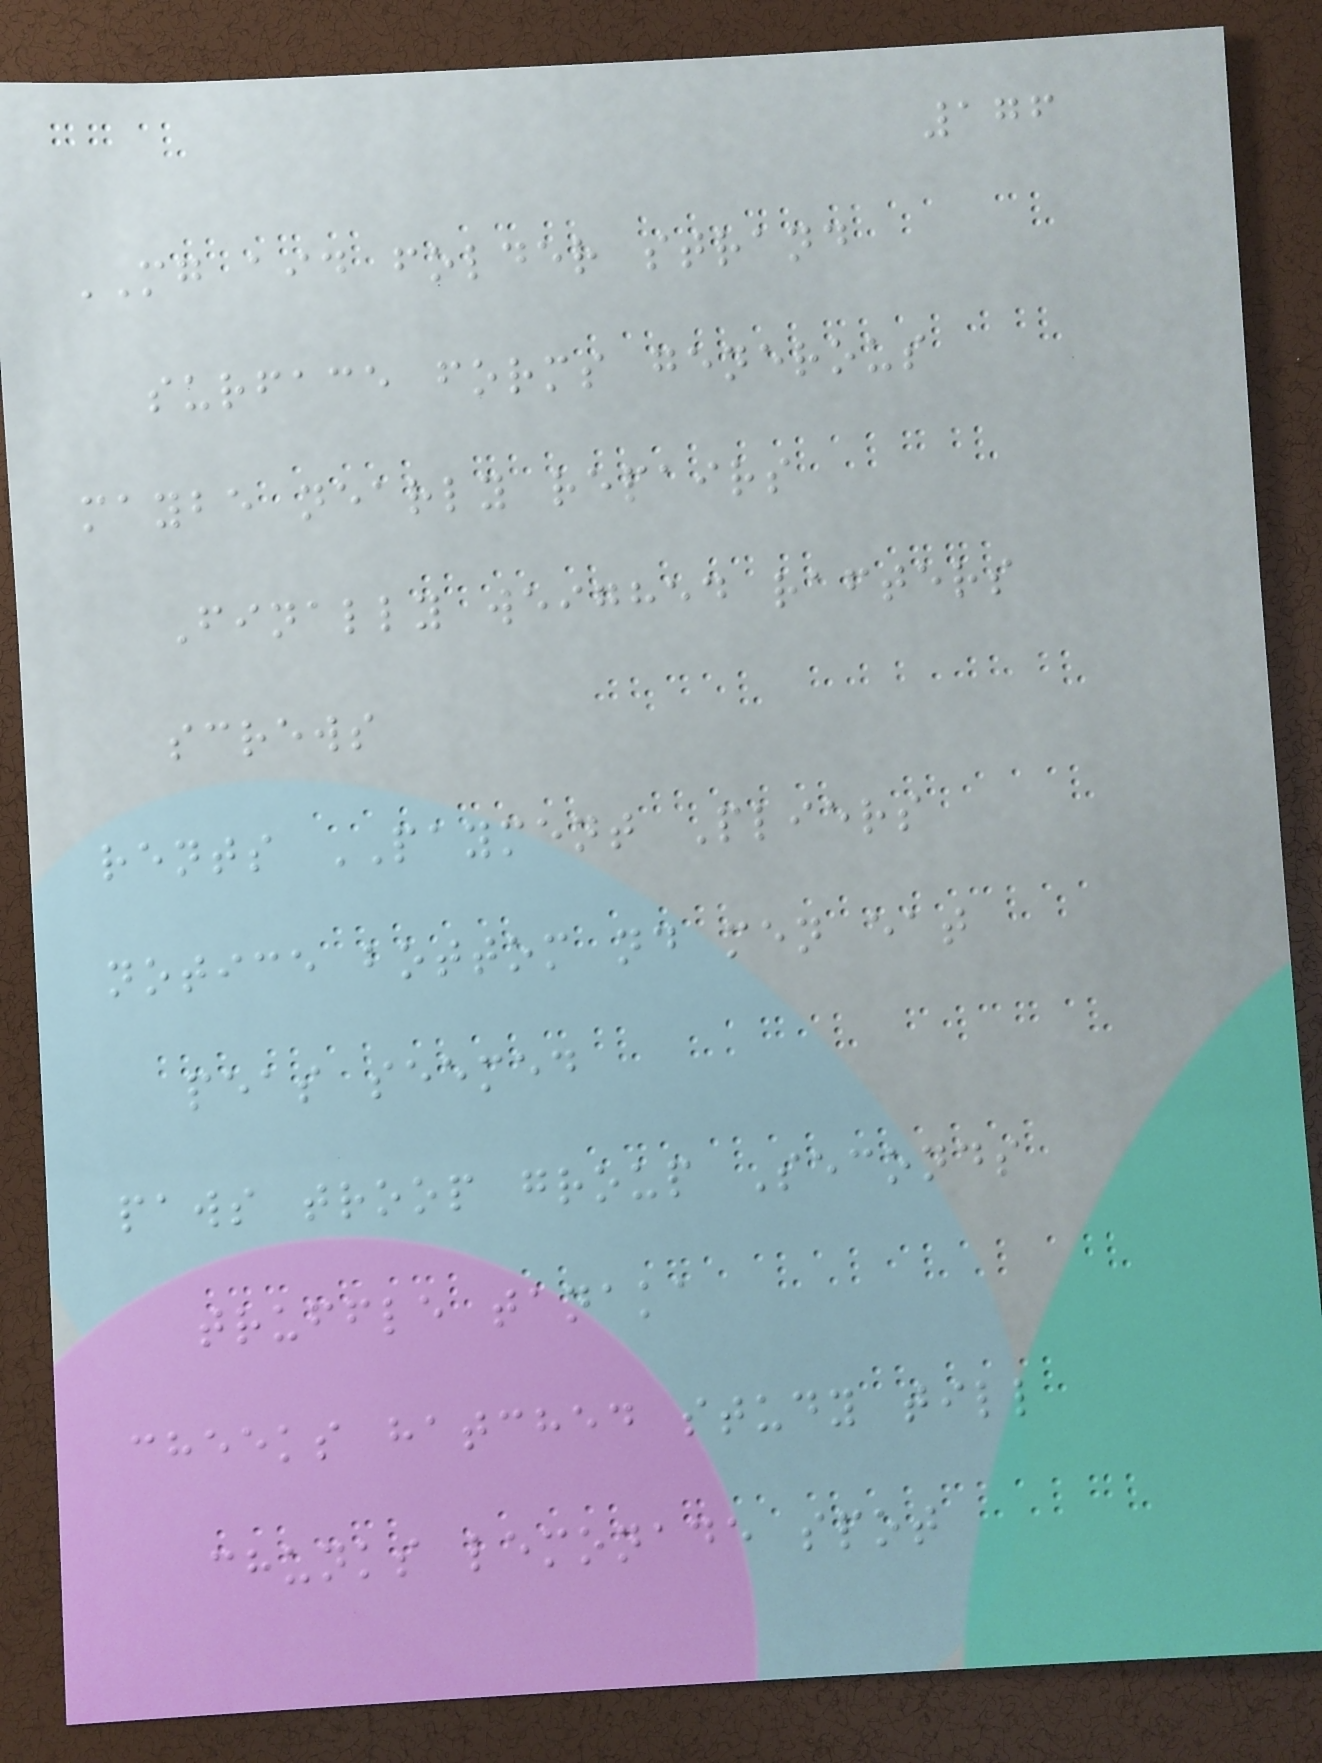176
MG aid folder strand
surface forms generous
maybe nearly repairs
Finally weighed rafters
screws
rents PAYMENT Pliers
notice bottom nd men eat
peas seemed
paws troop group Seconds
truffle tanaka
cheeks hatched study till
chunks lemonade spot
